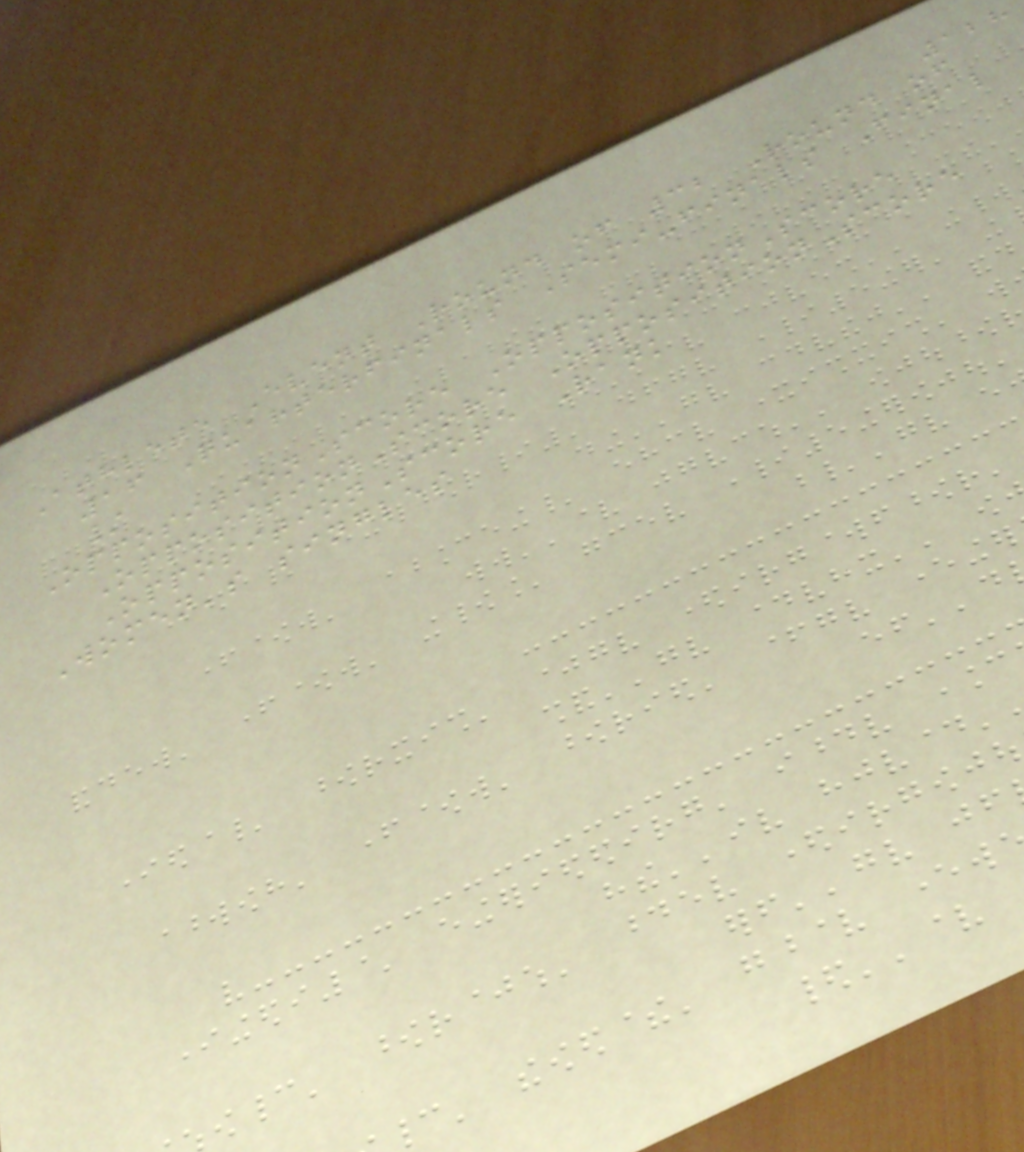128
Athlete Event Round of 32 Round of
16 Quarterfinals Semi-finals Final
/
OppositionScore OppositionScore
OppositionScore OppositionScore
OppositionScore Rank
Women's singles
